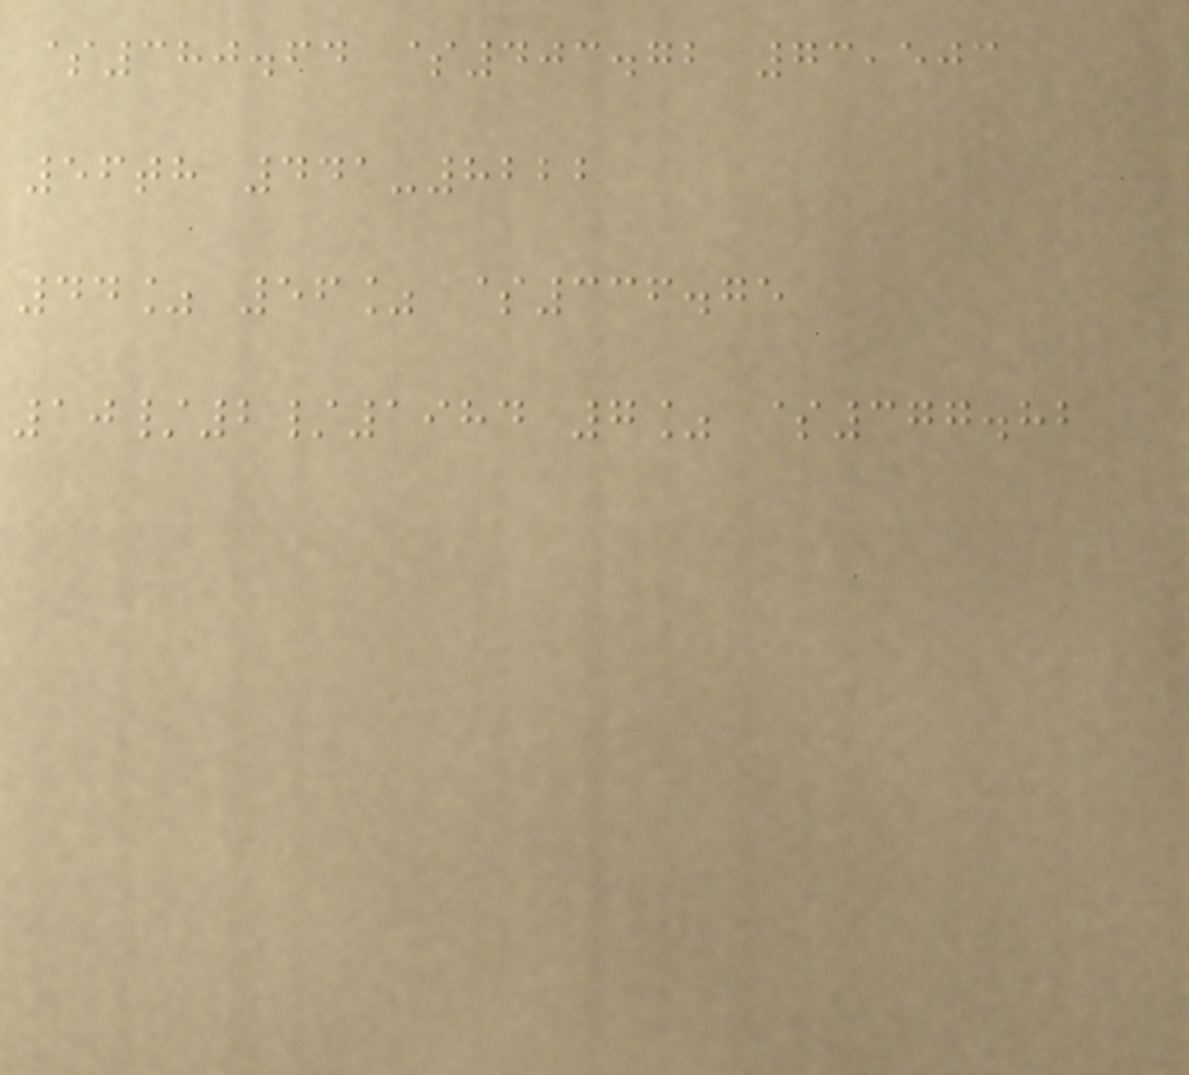$380.64 $403.72 73,503
56th 441-8222
44% 56% $336.75
10/2/1984 7% $377.82
